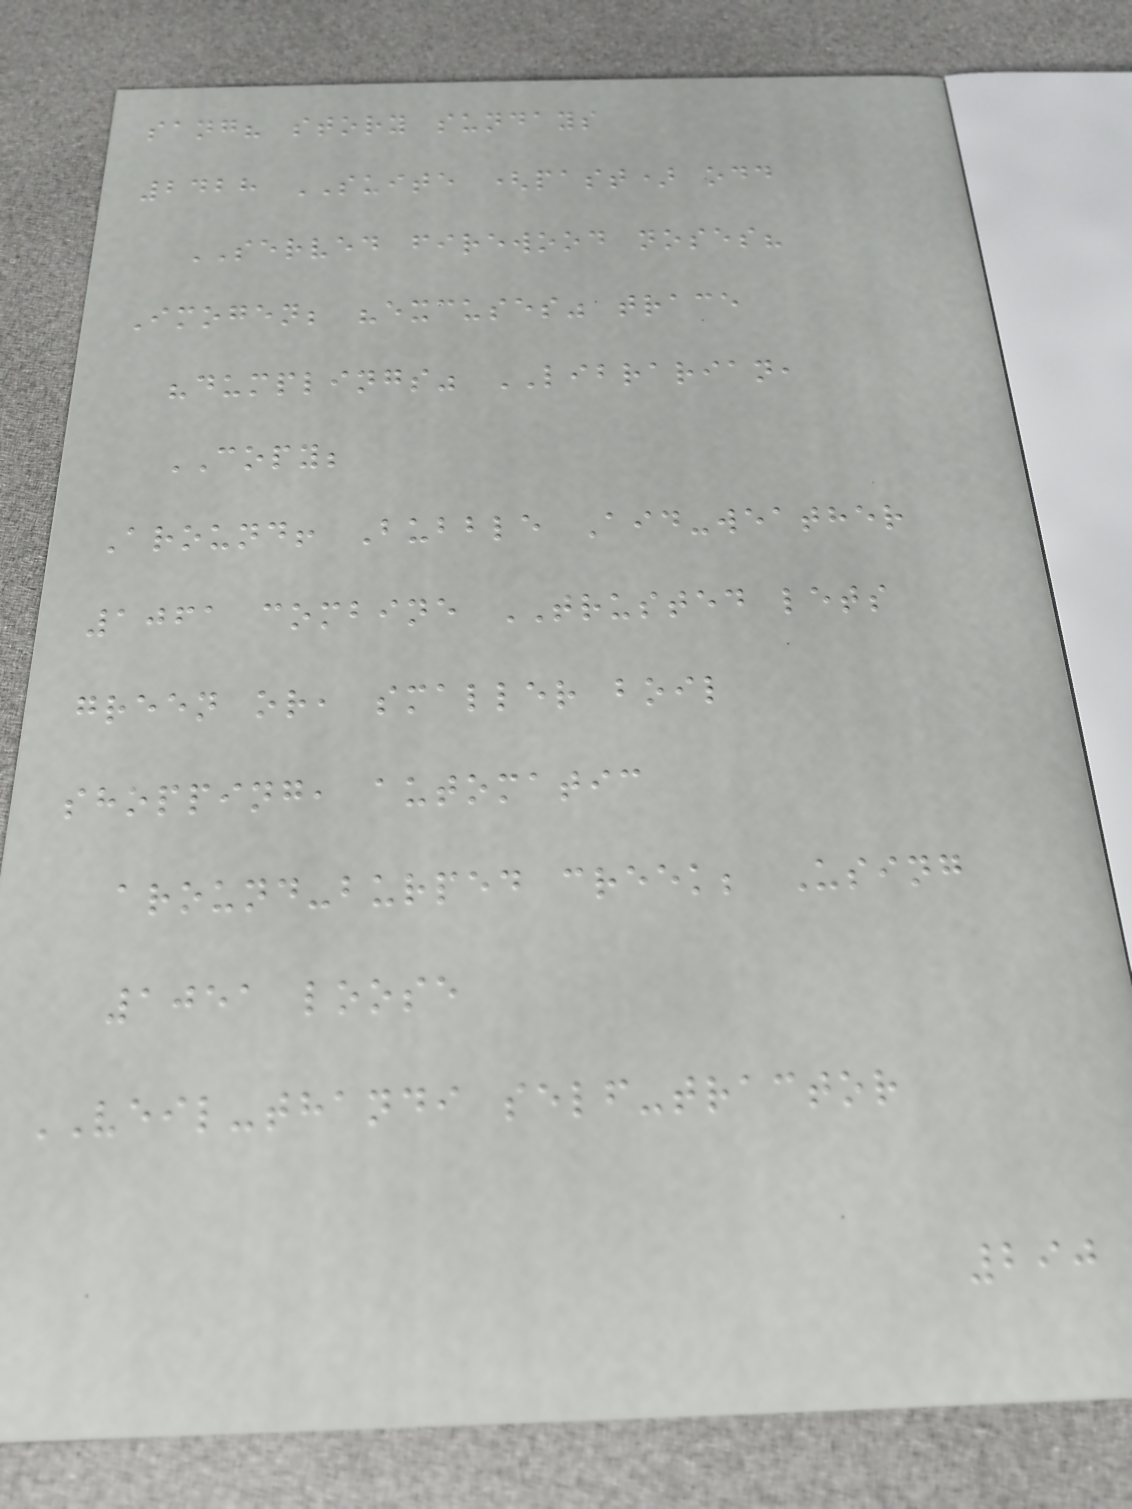sang? story sundays
2428 SUITE (past) odd
SERVED firewood noses?
Imogen; "excuses" trace
"dumplings" LIBRARIAN,
COPY;
Around! Bubble Aid-weather
1061 combine TRUSTED lets
green or, smaller boil
shopping, automatic
around-burped creek; Using
1051 loose
VEIL-thandi self-tractor
290
